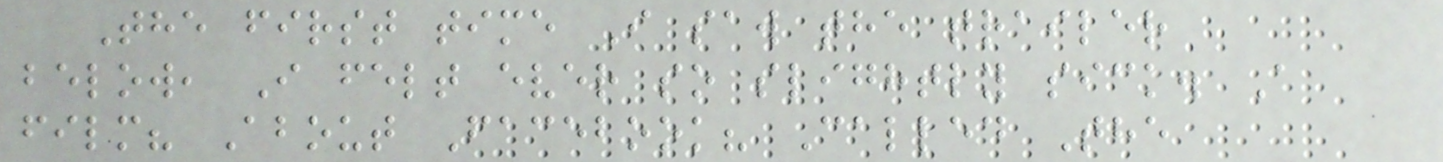The first time I saw the trailer
below, I felt ever so slightly sick. A
film? About Facebook? Called The
